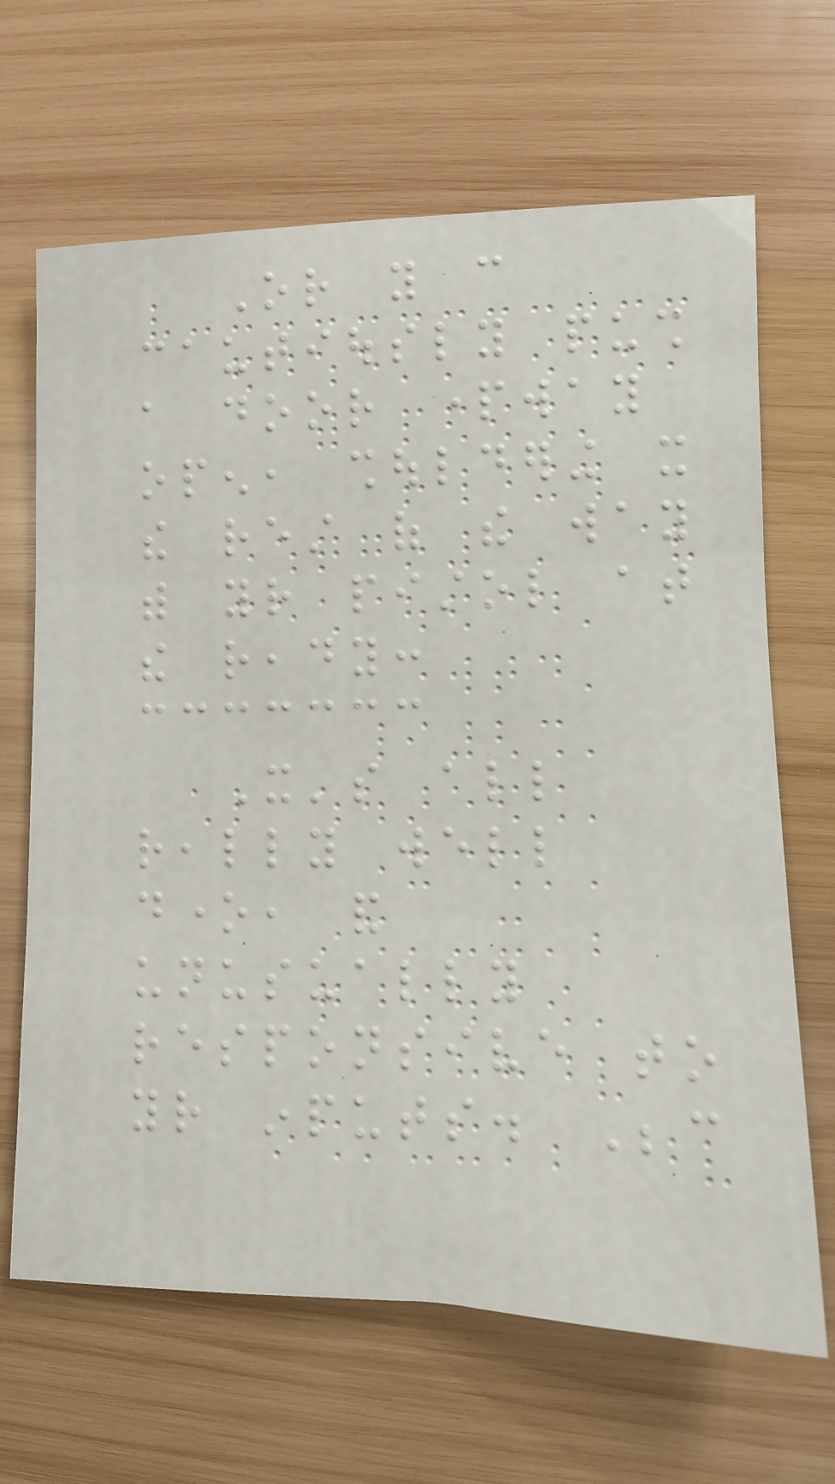Or you can
cautiously push
a door partway
open, shouldering it
the rest of the way
with your pistol at
the ready:
It's all
really well
done, and
unusually
responsive to
your inputs. Because
